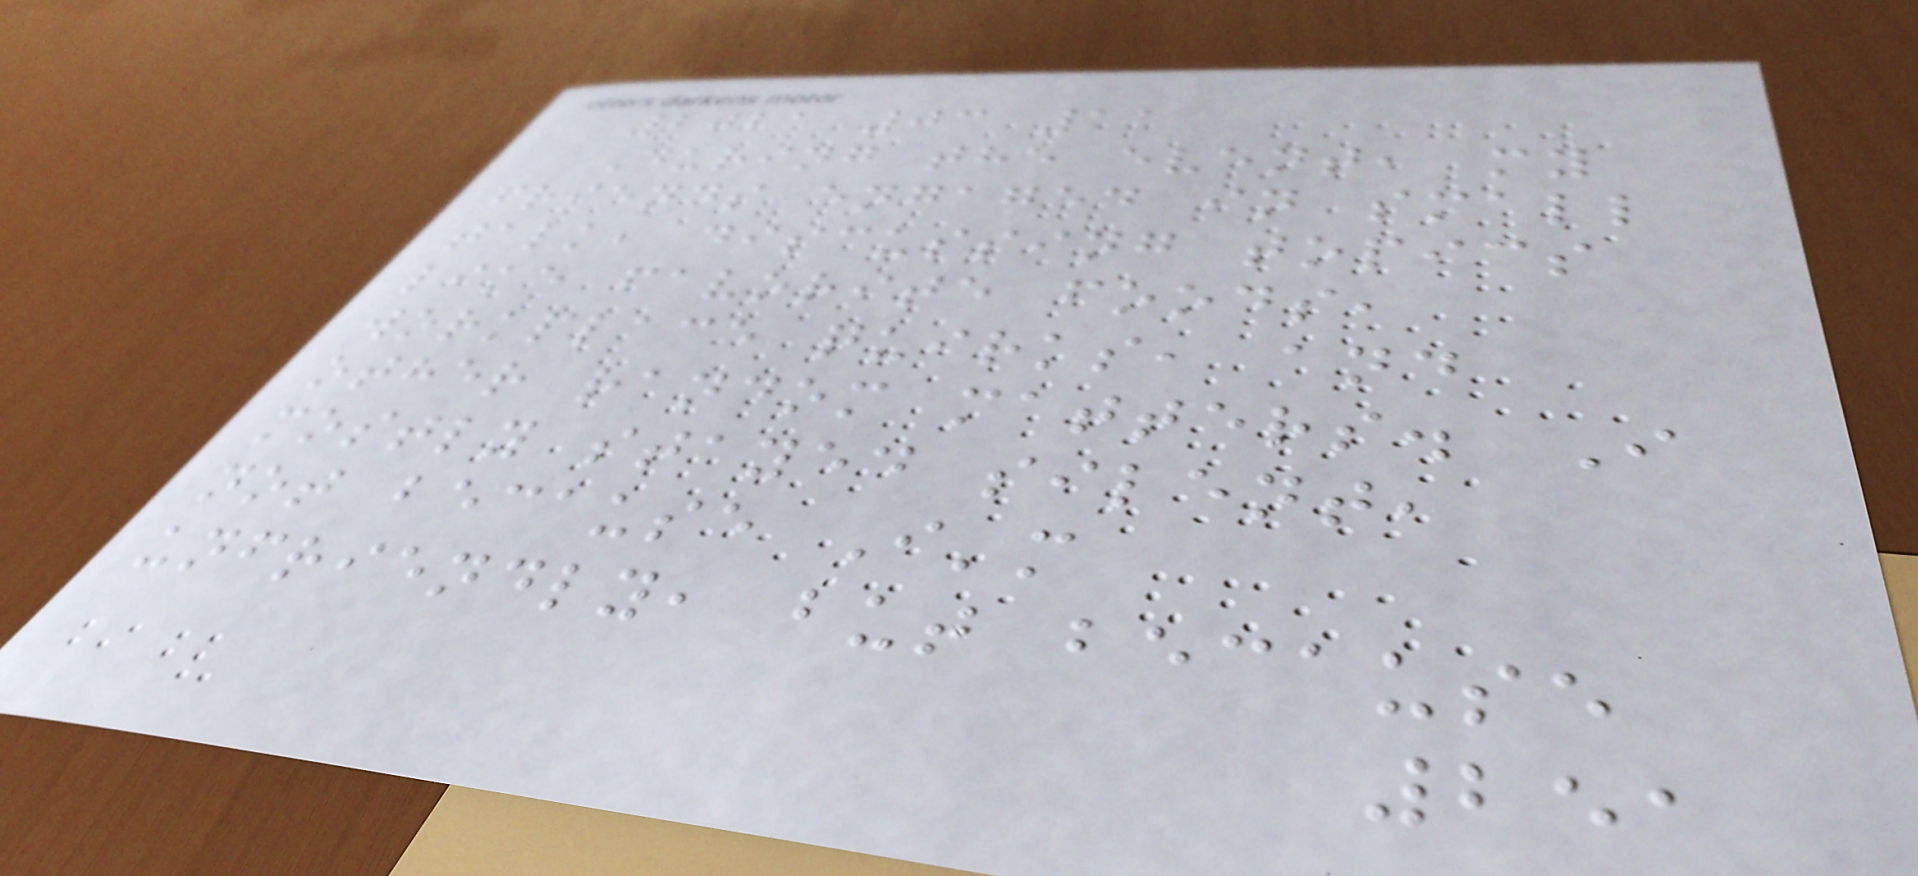2021 03 11
During the event, my
friends engaged in small
talk, discussing topics
like favorite foods,
workplace quirks, and
other random matters. I
mostly stayed silent,
not because I'm
unfriendly, but because
251
